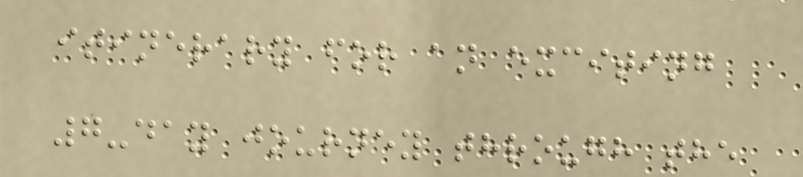itinerary for an exciting
7-day journey through the
